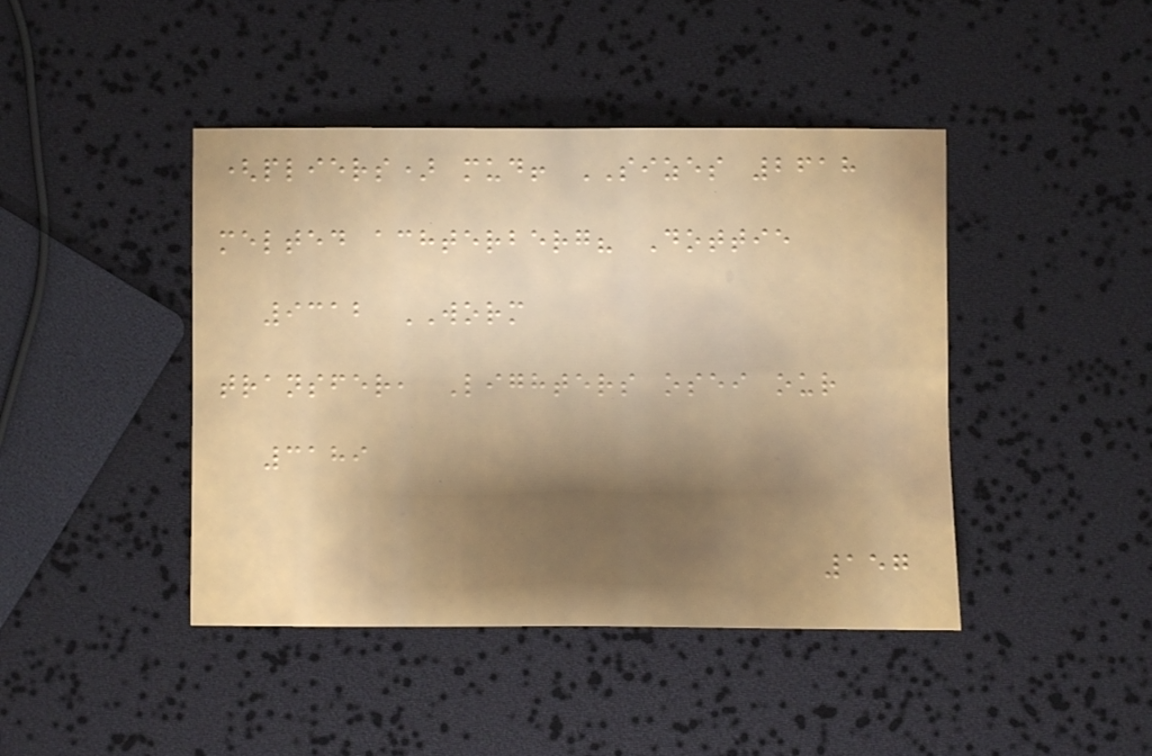(pliers) mud! SIZES 2618
melted achterberg? Dottie
9312 WORM
transfer, Lighters osei our
3189
157
